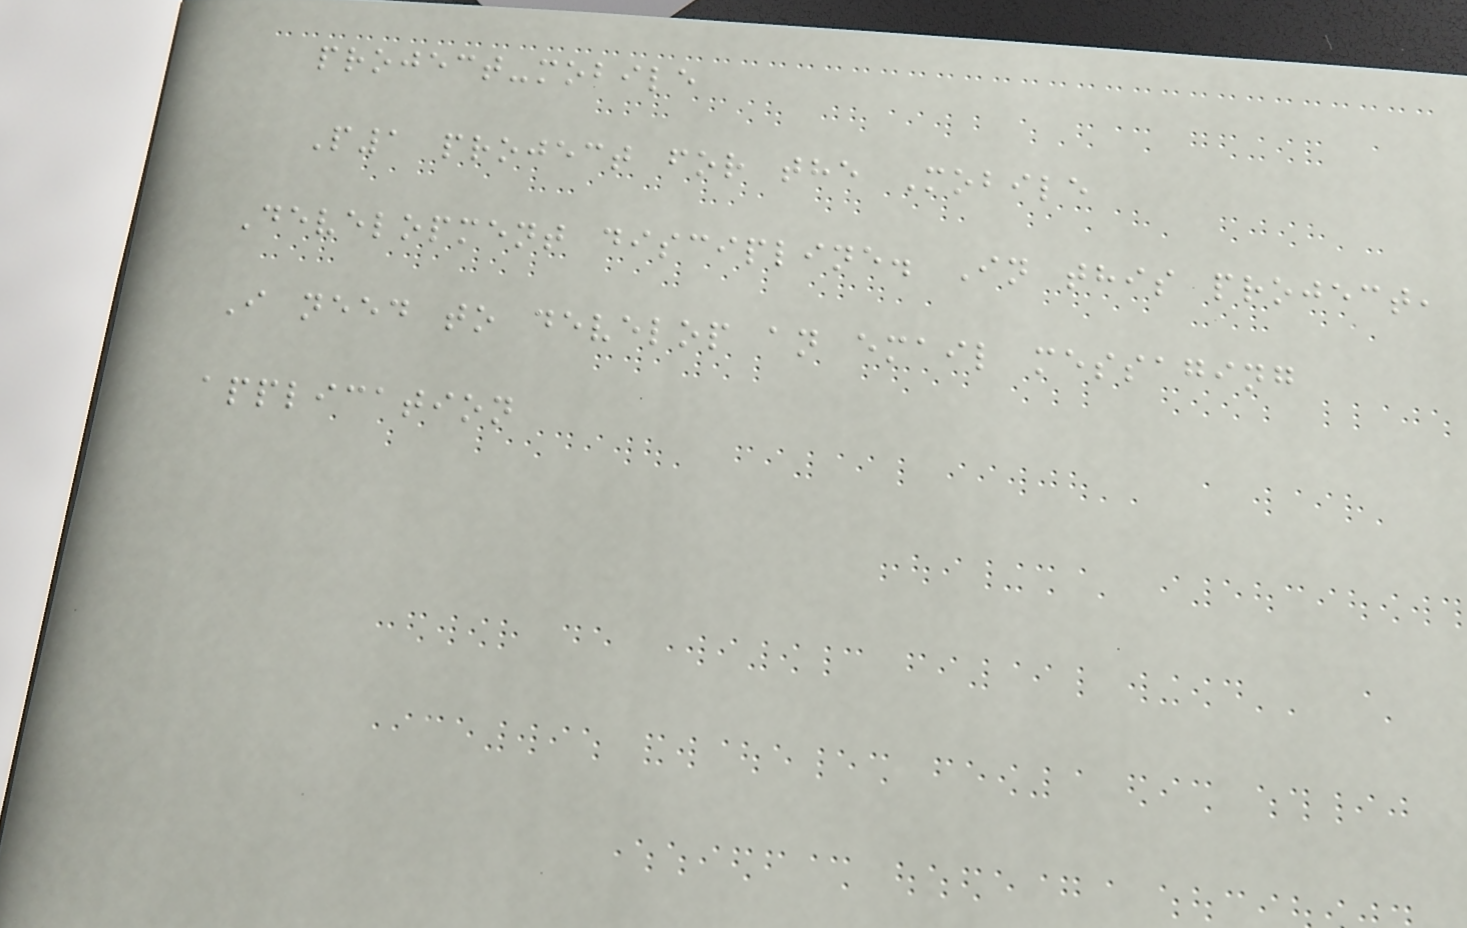project-mobile
P1 project for the Mobile
Development discipline. In this project,
I need to develop an email messaging
application
